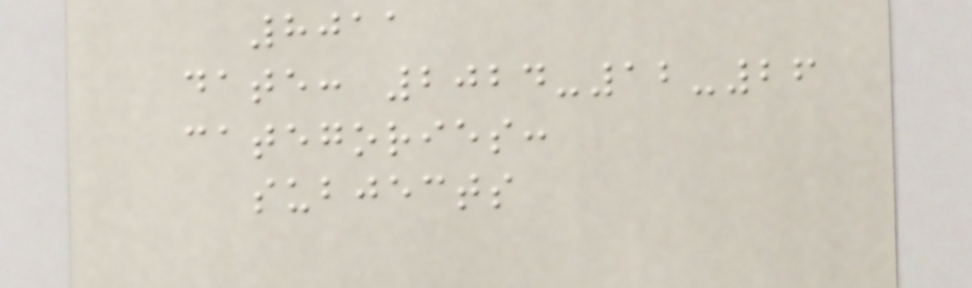8011
date: 2024-12-26
categories:
subjects
